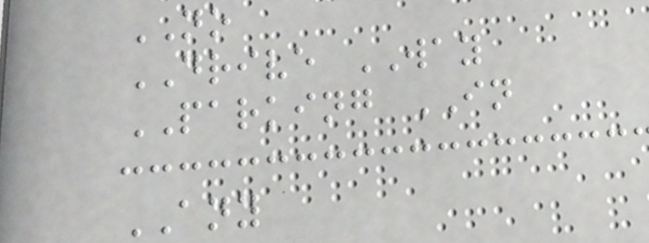NO
DRIVE WAY
PARKING IN
ANY
